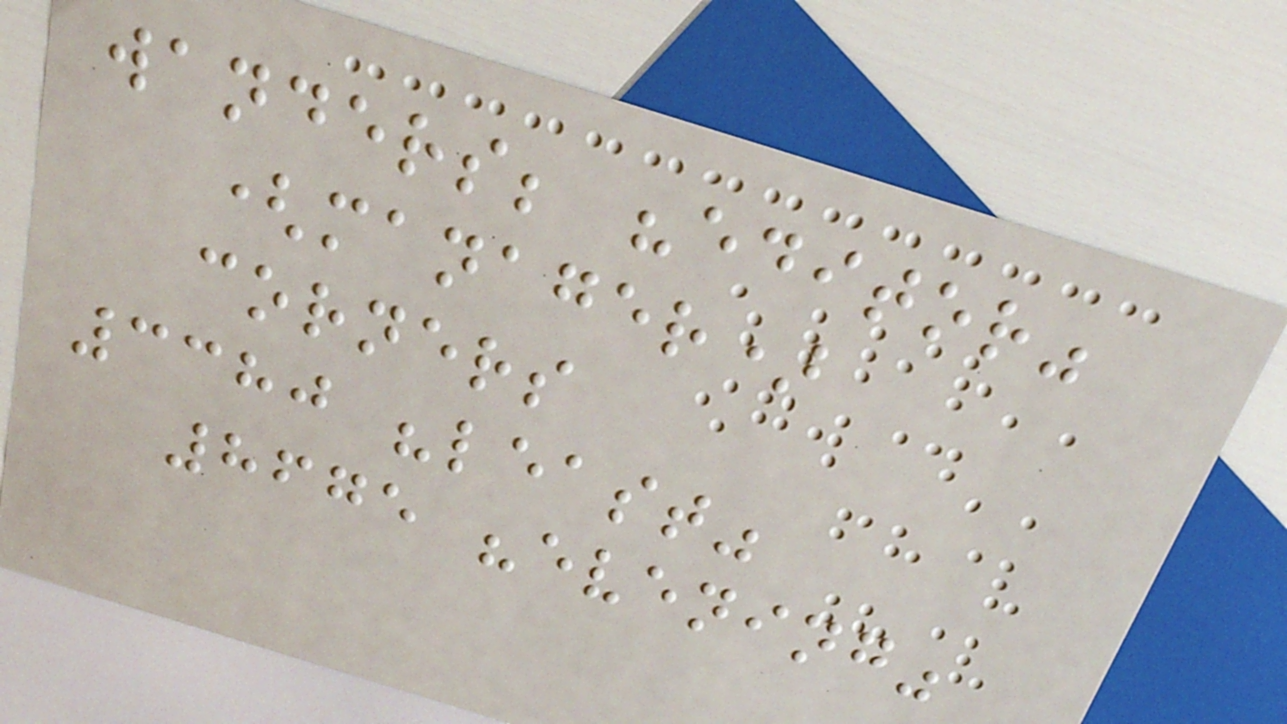wanders; "editor"
(manager)
corners
3380 "least"
8675 "evening"
